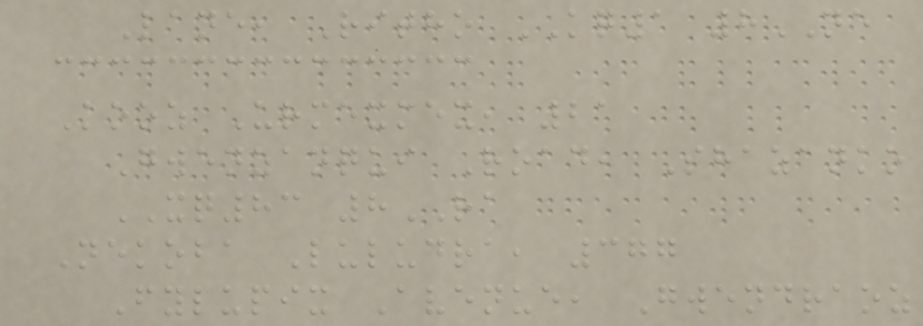Lane, Ritho KQ1 8NE
Kooz Urmexmex, 21
Gwenzanqui Road, Shazanko
XQ83 8RA
Nekoba Luludra, 377
Fylupix Avenue, Gwendraoz
